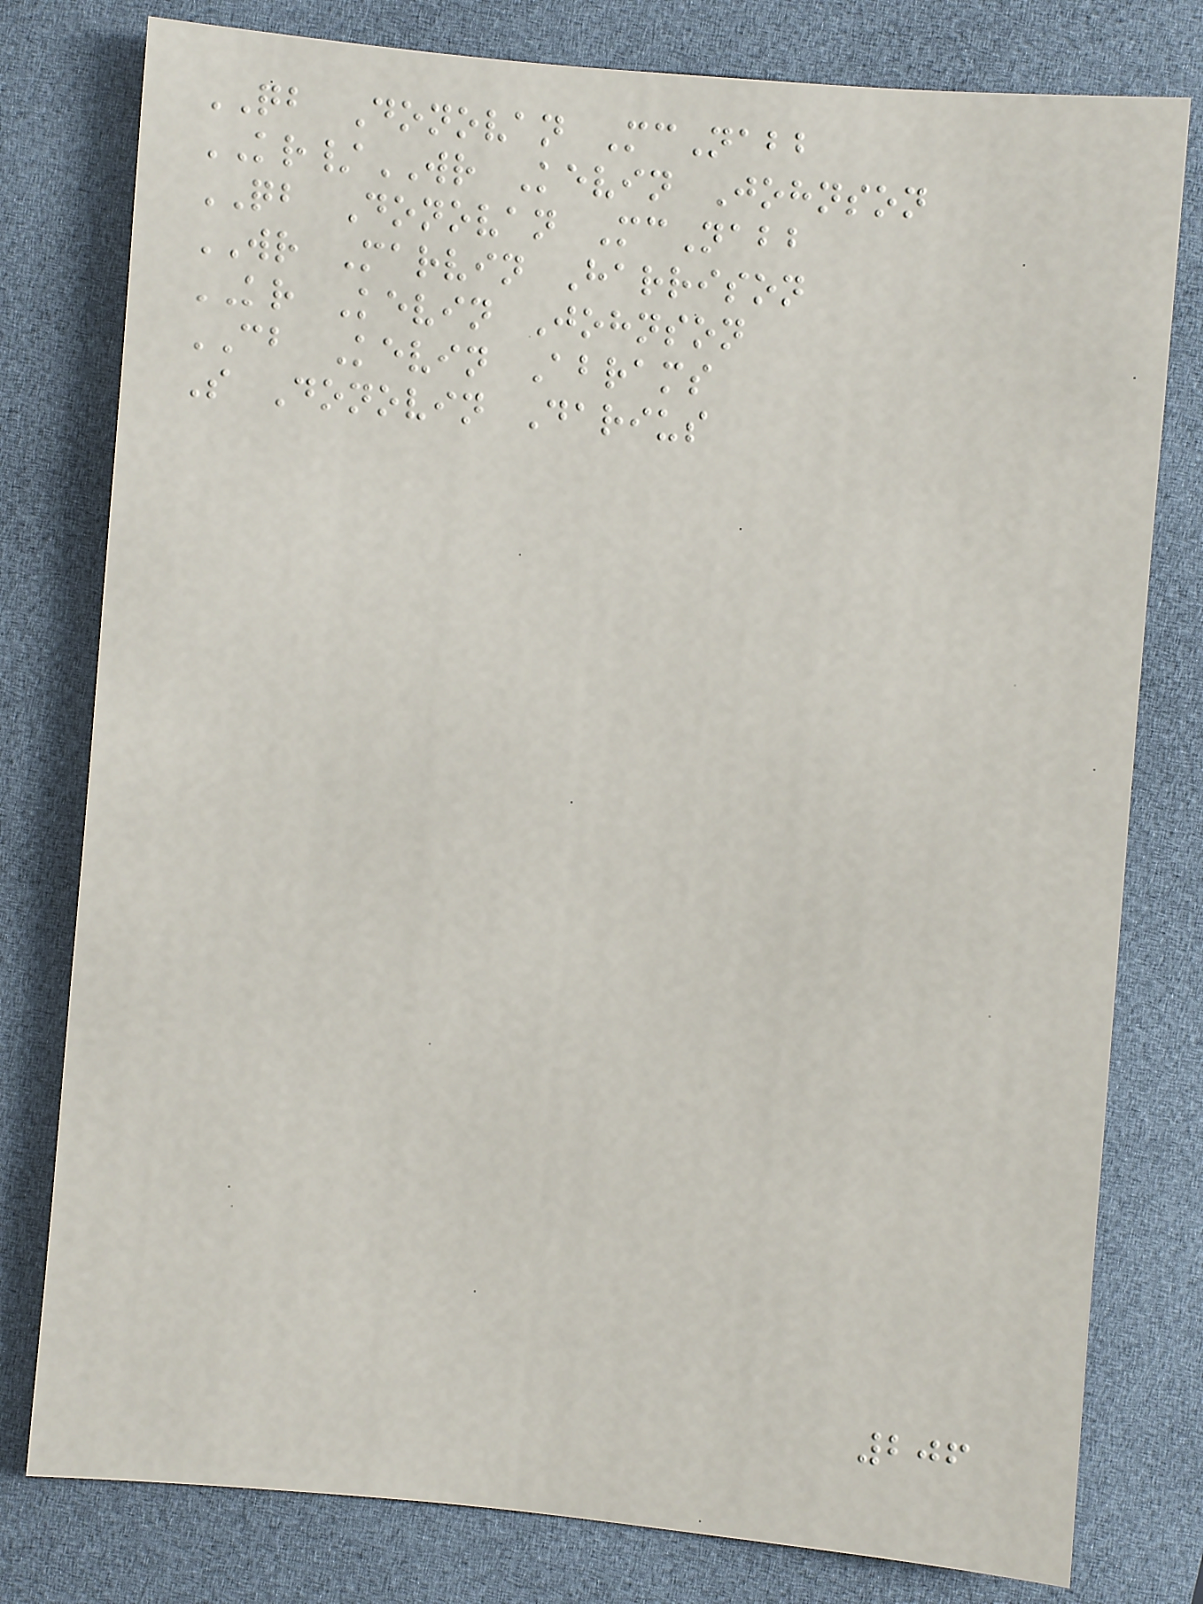QB Donovan McNabb
KR/WR Kevin Johnson
QB Donovan McNabb
WR Marvin Harrison
KR Kevin Johnson
CB Kevin Abrams
S Donovin Darius
206
